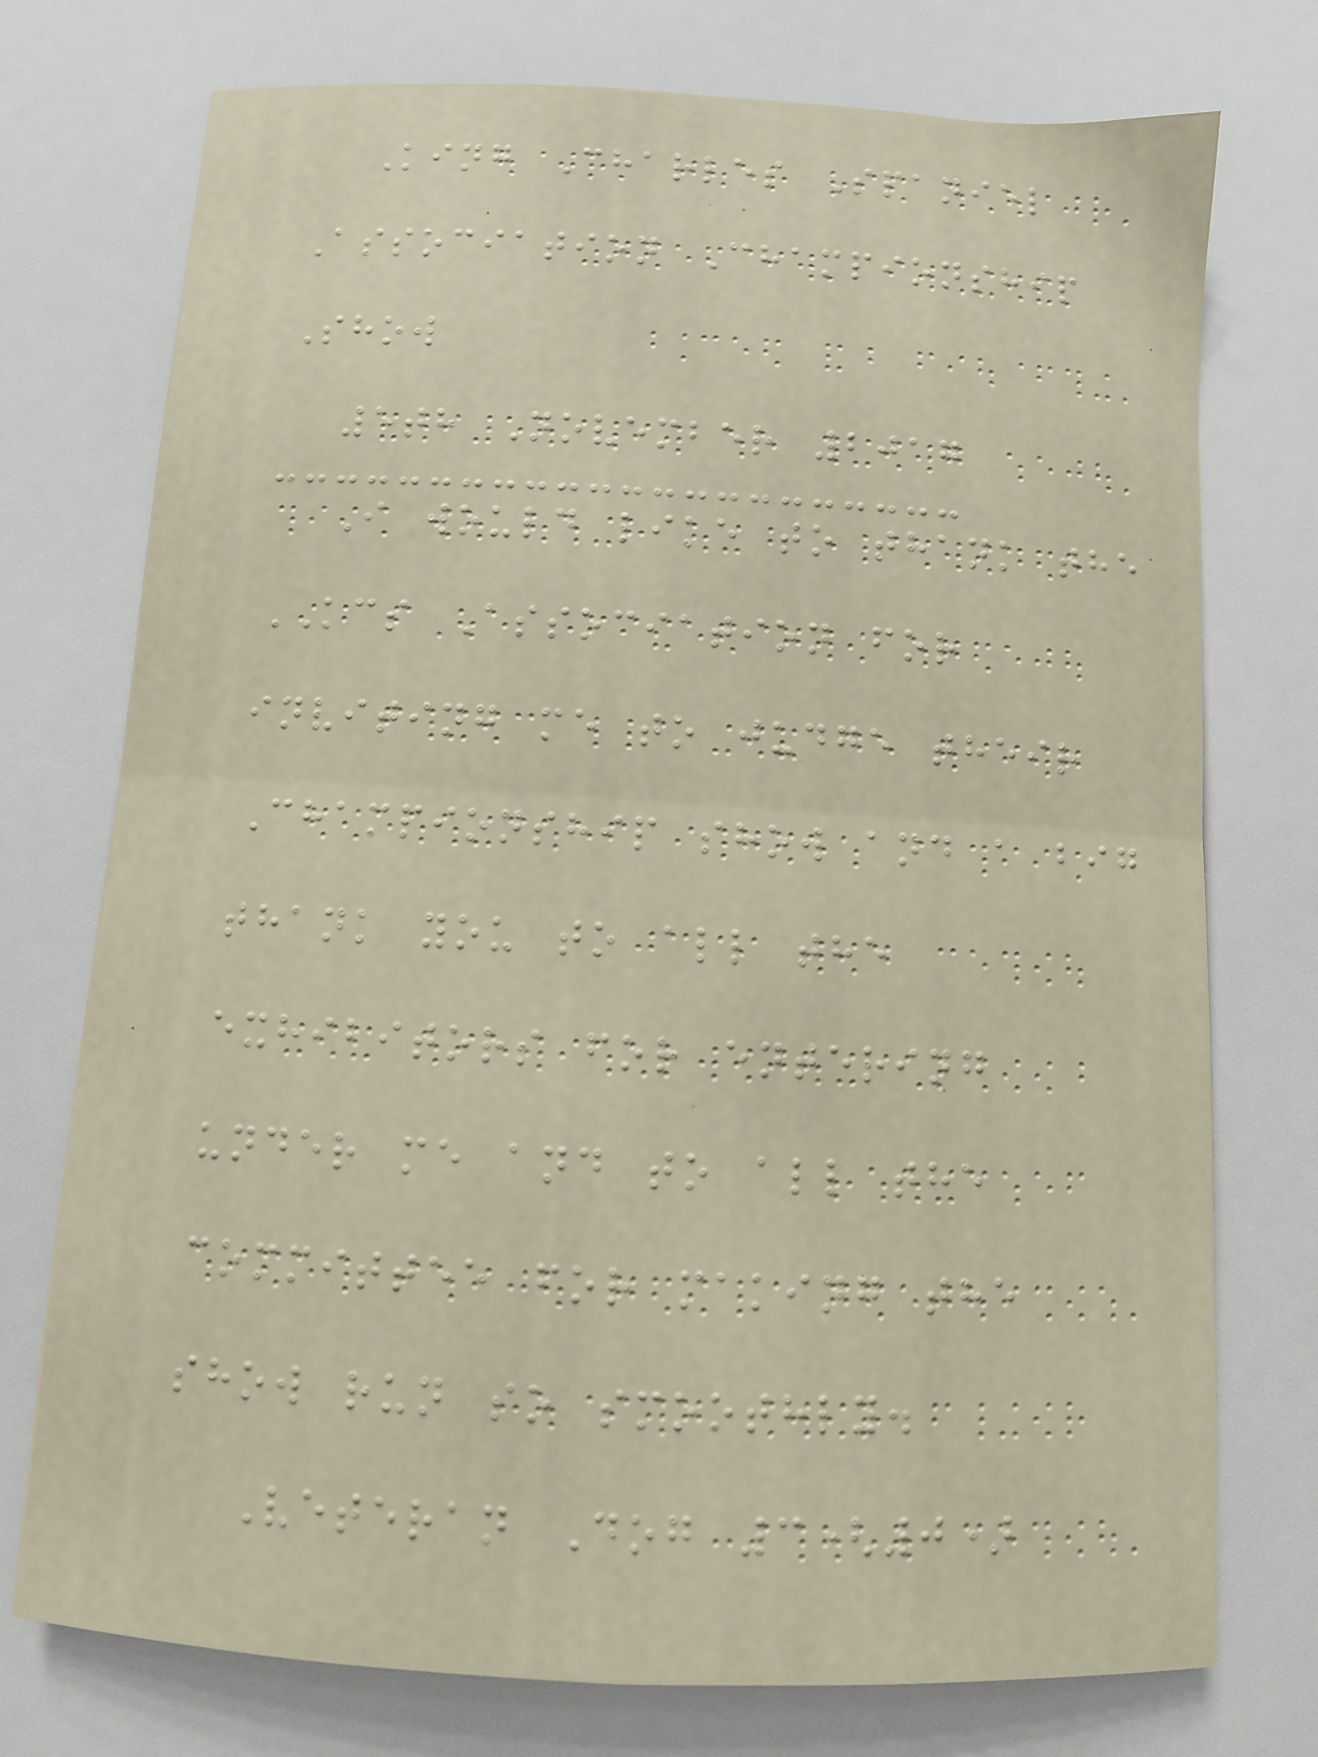King Charles Spaniel
Association Championship
Show
5th November 2017
I would like to thank the
KCS Association for
inviting me to judge their
Championship show and a big
thank you to all the
exhibitors for entering
under me and to all the
committee for making the
show run so smoothly.
Veteran Dog 3(0)
